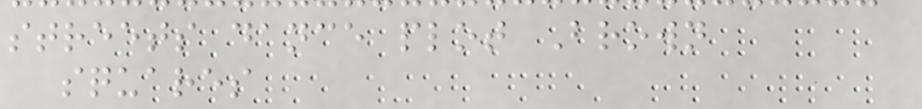streets dance plot Brown
squares
